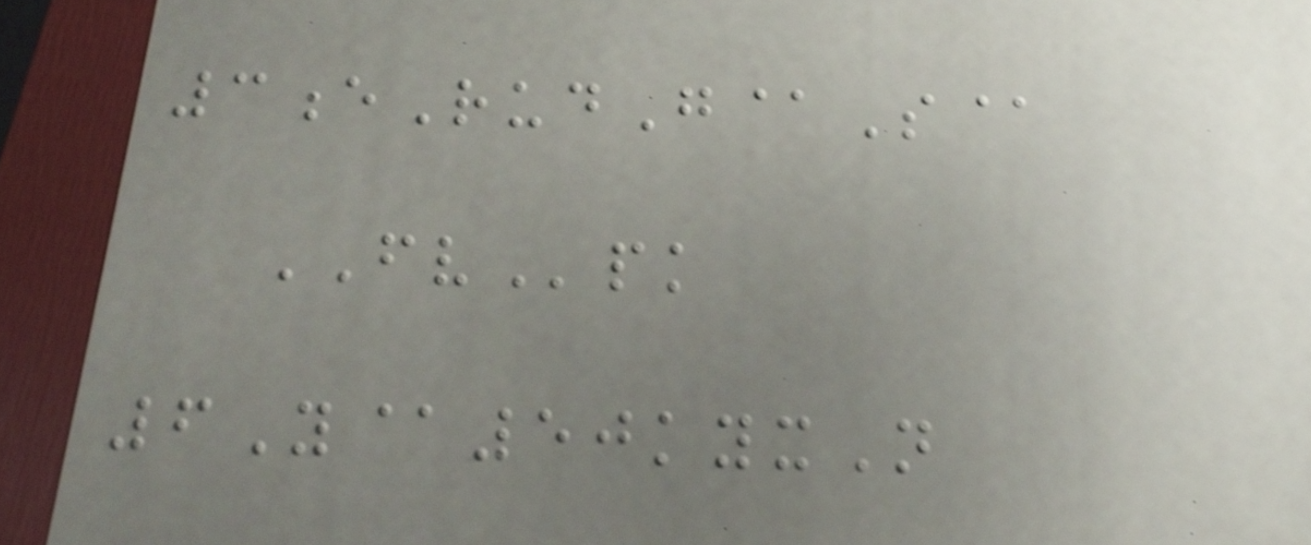3eRudG@S@
FVpk
6Y@50kyxN
